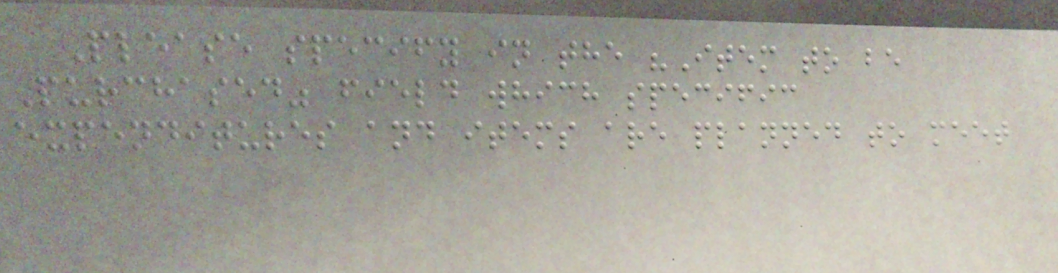Please specify in the "Item to be
Purchased" field which specific
expenditures and items are planned to meet
